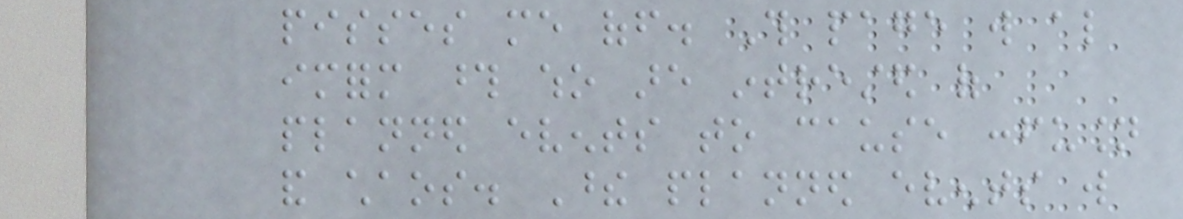pisses me off. This page will also
imform those who are intrested of
planned events to cause confusion
and chaos. These planned events will
